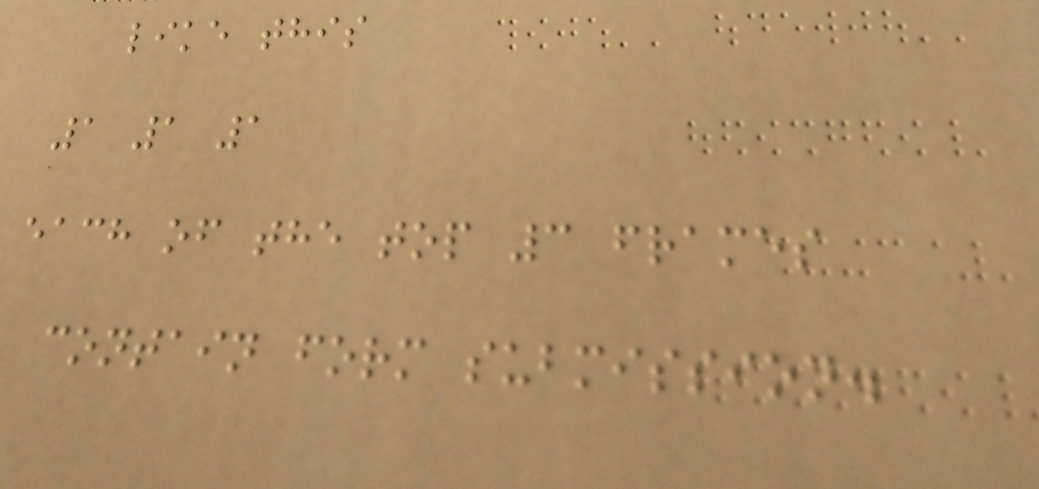like this
1 1 1
each of the top 3 frames
contain form submission.
